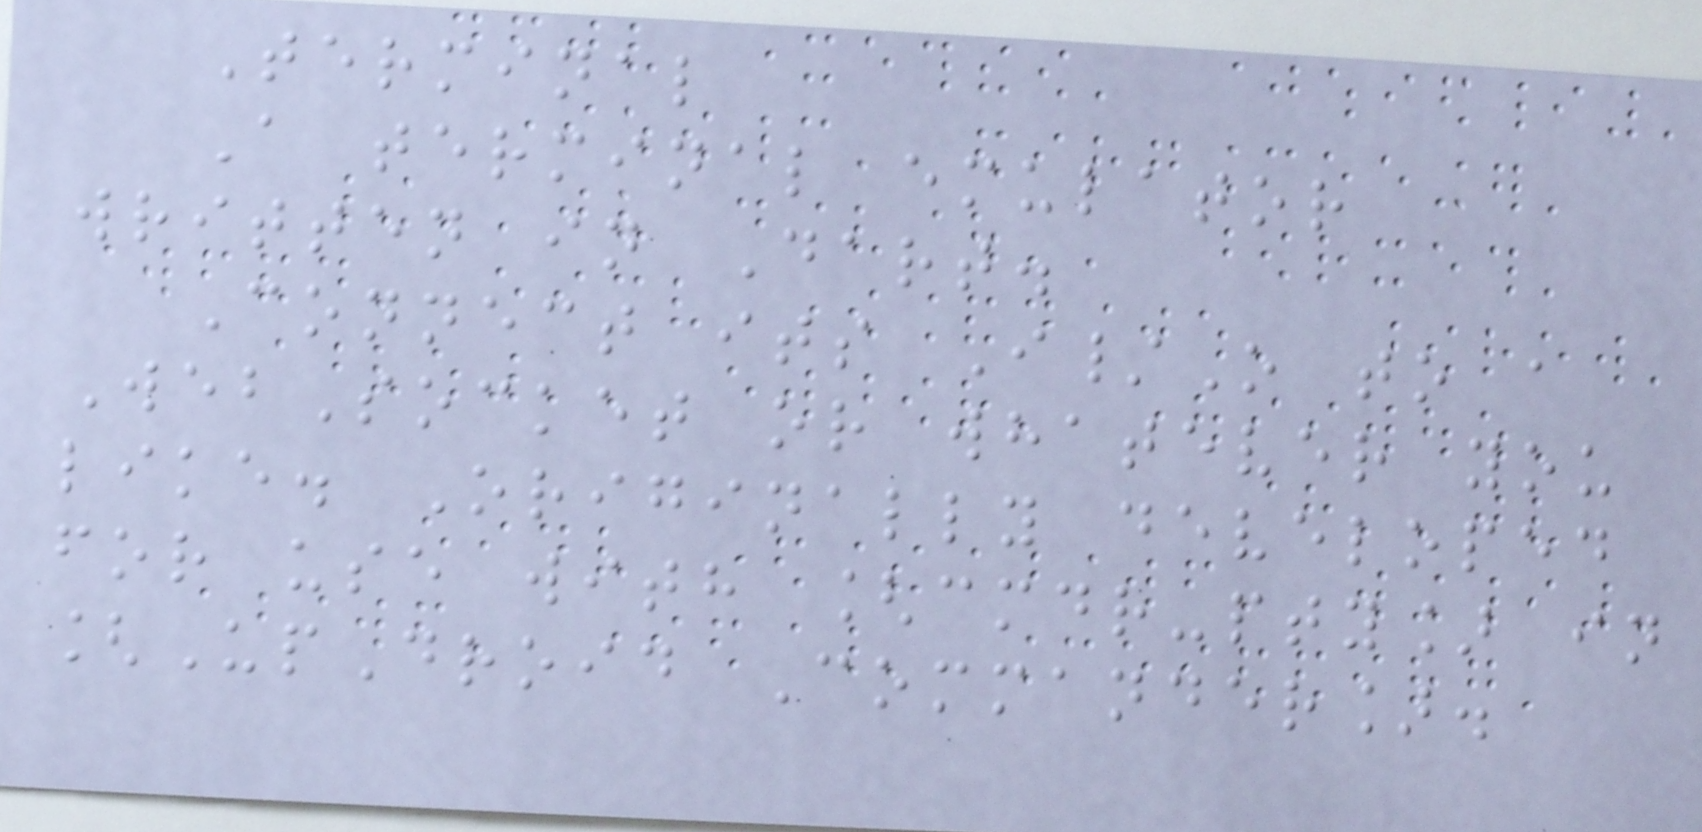Terminal
A terminal emulator
written in Dart.
Connect its I/O to a
WebSocket or whatever you
like. Originally developed
for use with [cmdr-pty] in
[UpDroid Commander].
